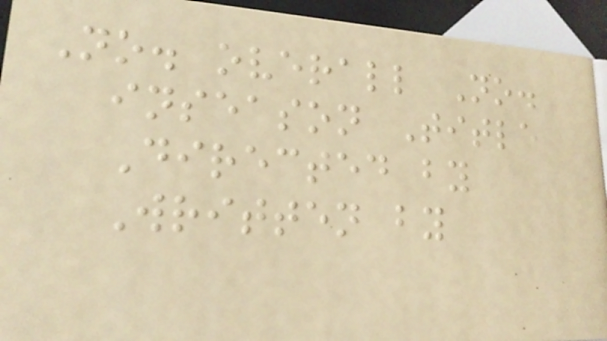No. overall No.
inseason Title
Directed by
Written by
